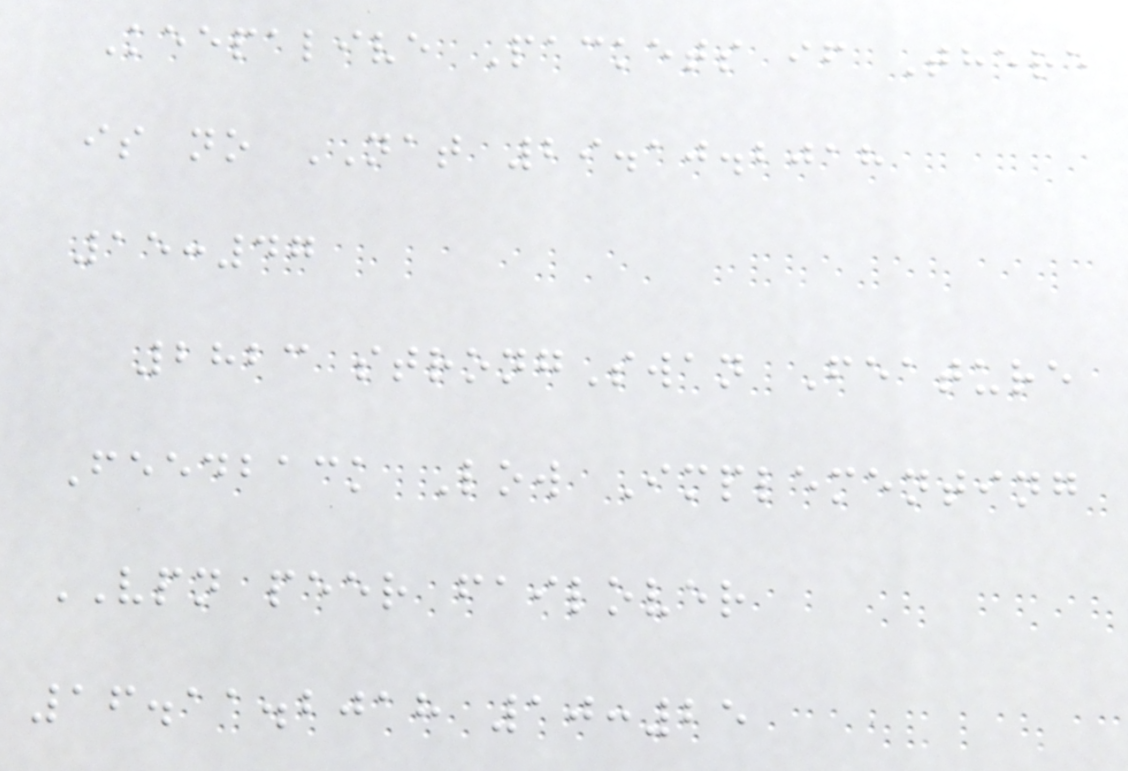Keepalive Packets if There
is no NAT 29.10.2018
15:47
2823 strongSwan Feature
Feedback Low Implementing
VPN peer failover
16.11.2018 10:25
